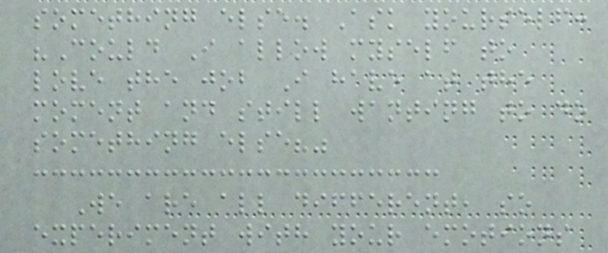something else. Ask yourself:
"Could I allow myself to
love the job I have at the
moment and still wanting to do
something else?"
We are all different, so
experiment with your emotions
